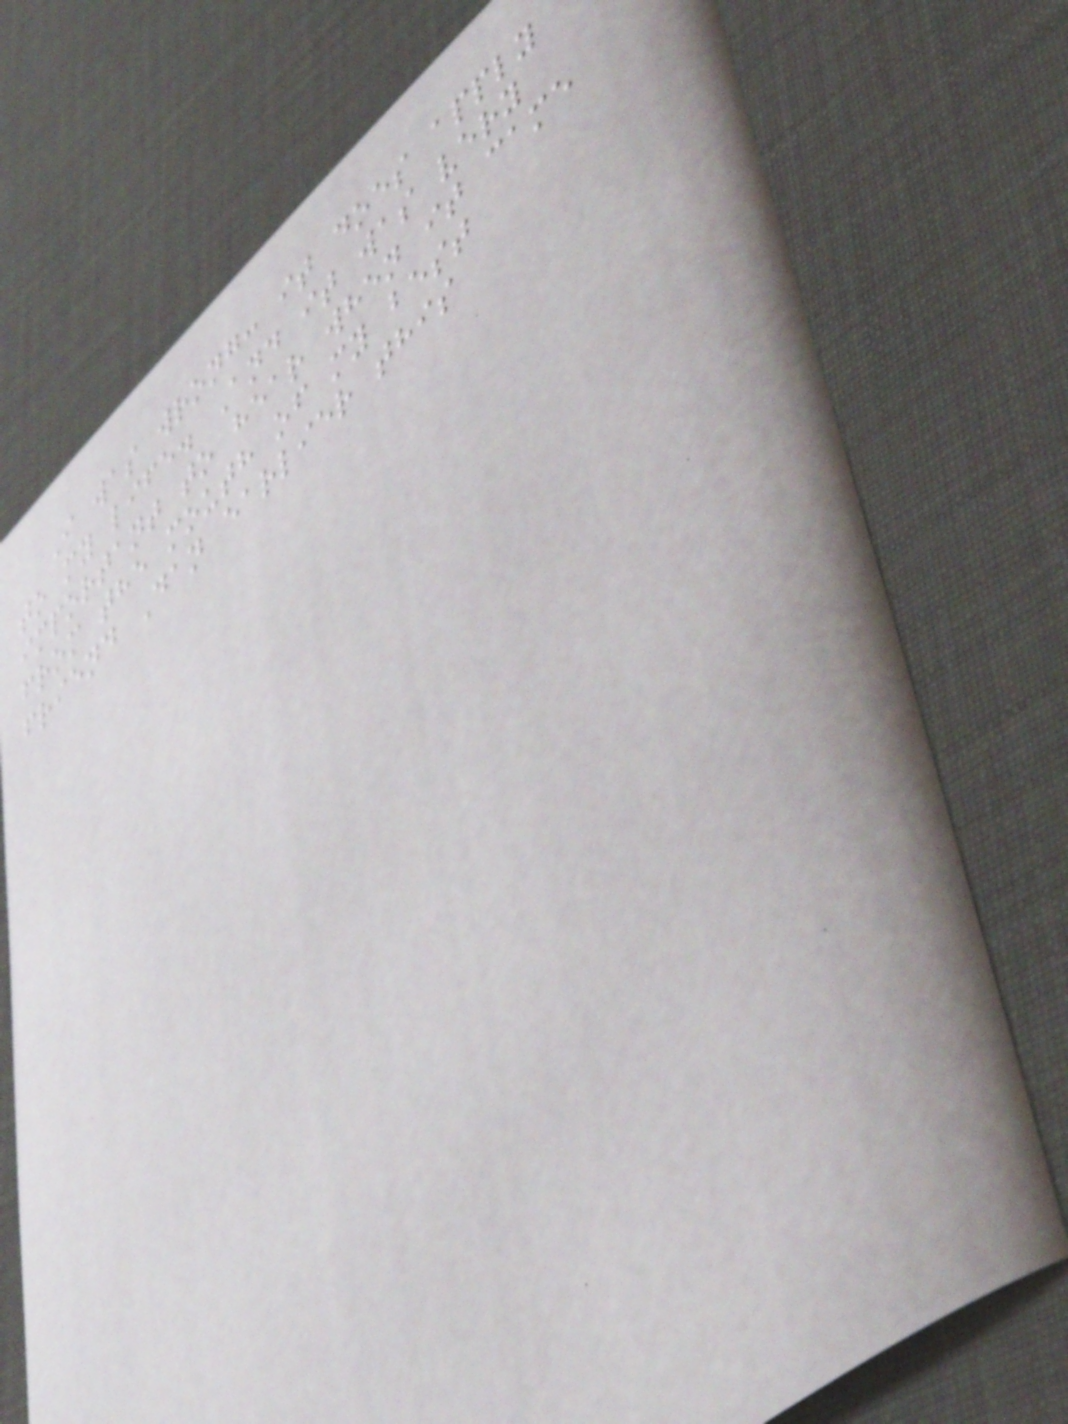I was wrong: it does apply
to my life. And it was very
important to hear when it came
from the mouth of my best
friend Dan earlier this
